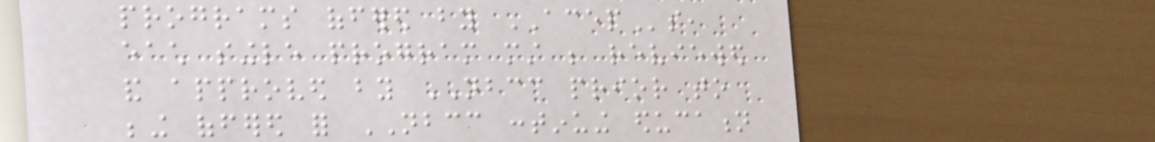programs offered by ACEPs,
each single program must be reviewed
and approved by NBCC prior to
being offered for NBCC continuing education
